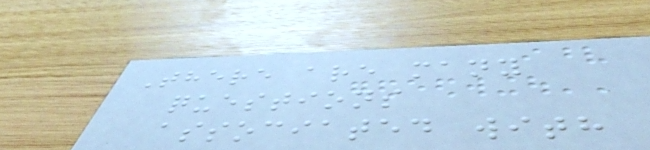There are many
questions
associated with
